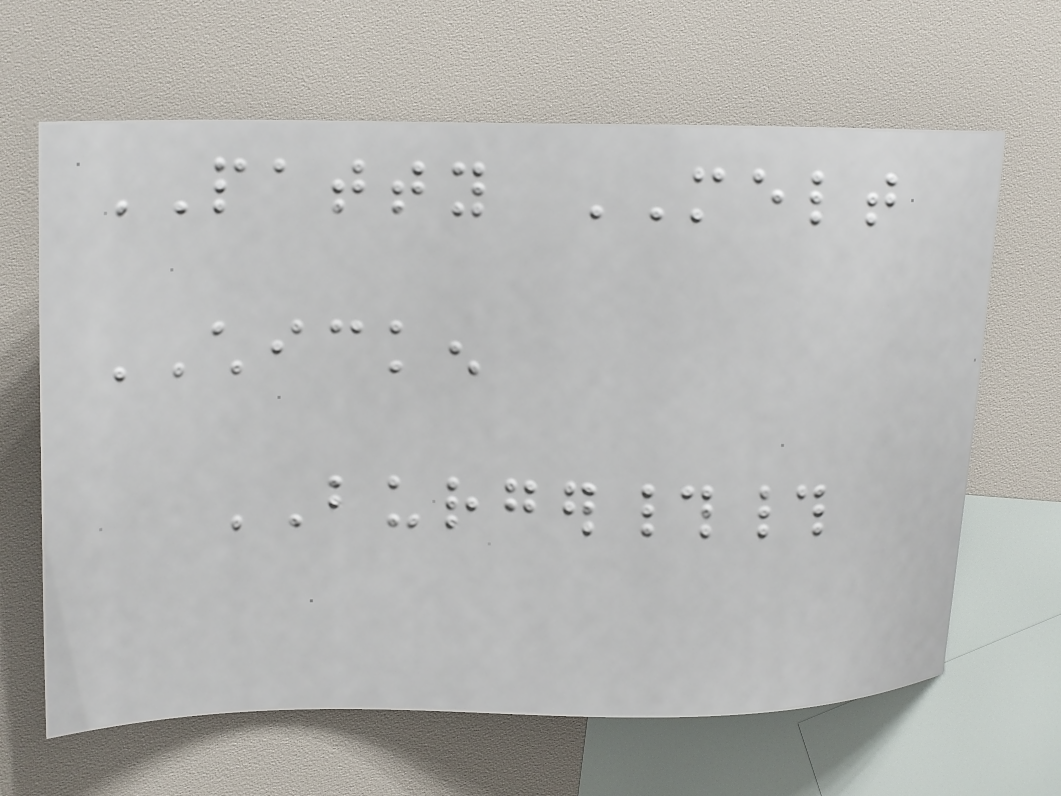PATTY MELT
CHICKEN
BURGER##
